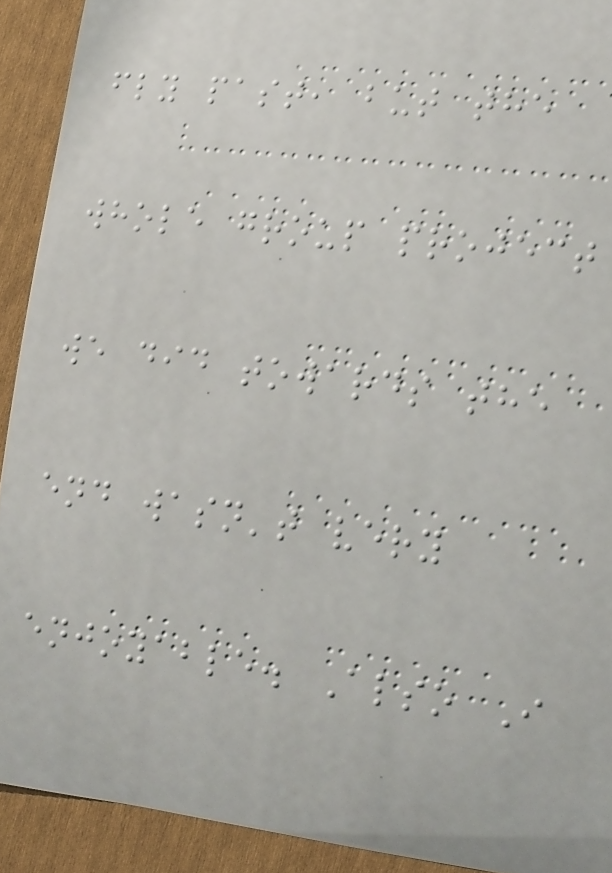fly past, but the
whole group project
we did towards the
end wasn't very
enjoyable. Also I
